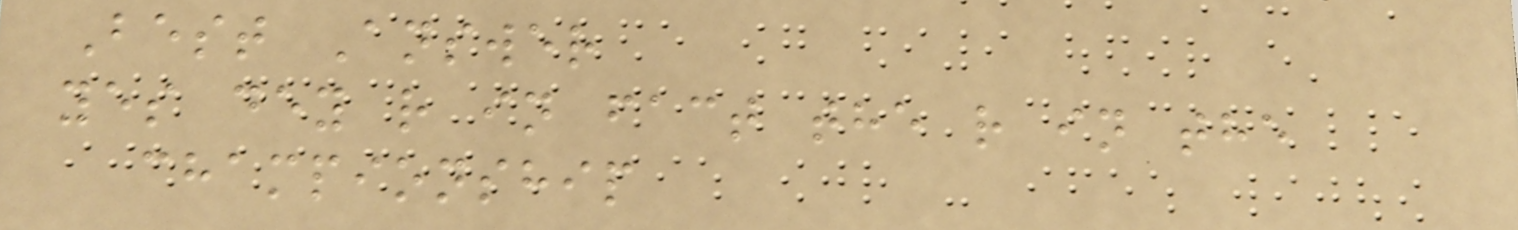Best Answer
yes dey r in fact the r in the
championship
